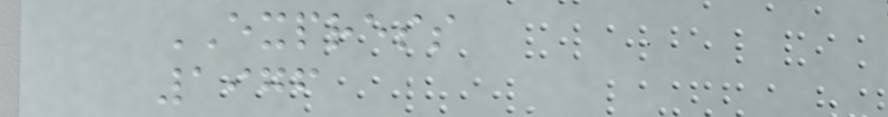EXPRESS
1976
